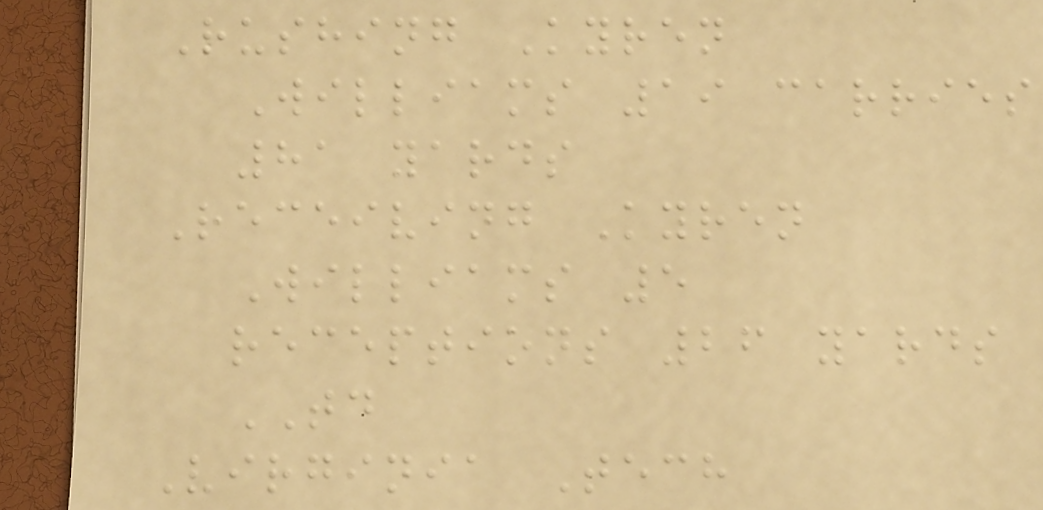Rushing Kyren
Williams 19 carries
81 yards
Receiving Kyren
Williams 5
receptions 26 yards
TD
Virginia Tech
